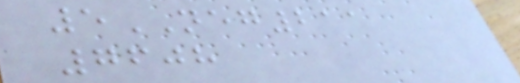5NEG211
7608
